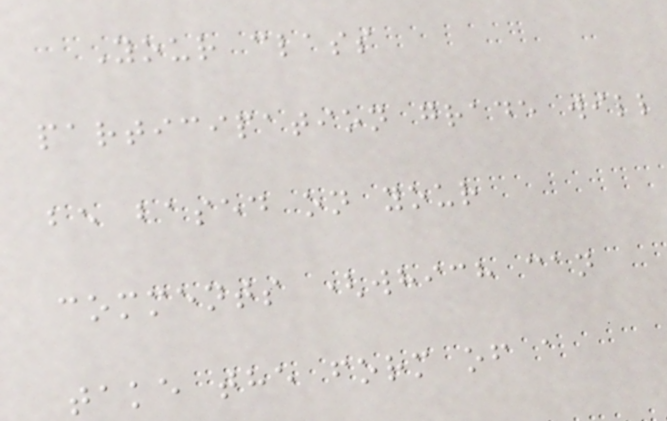Your class
participation grade will
be based on your
comments (which can
take the form of a
